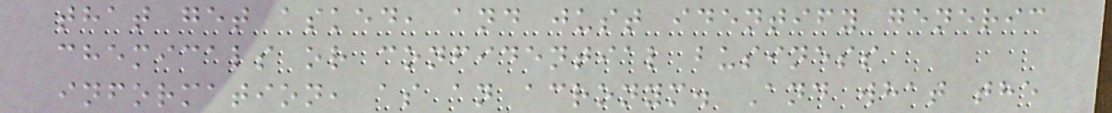that get asked, and just identify generic
chemicals or confidential business
information, as an acronym. And what the
